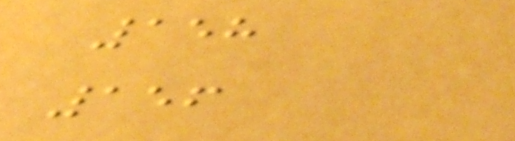158
156
